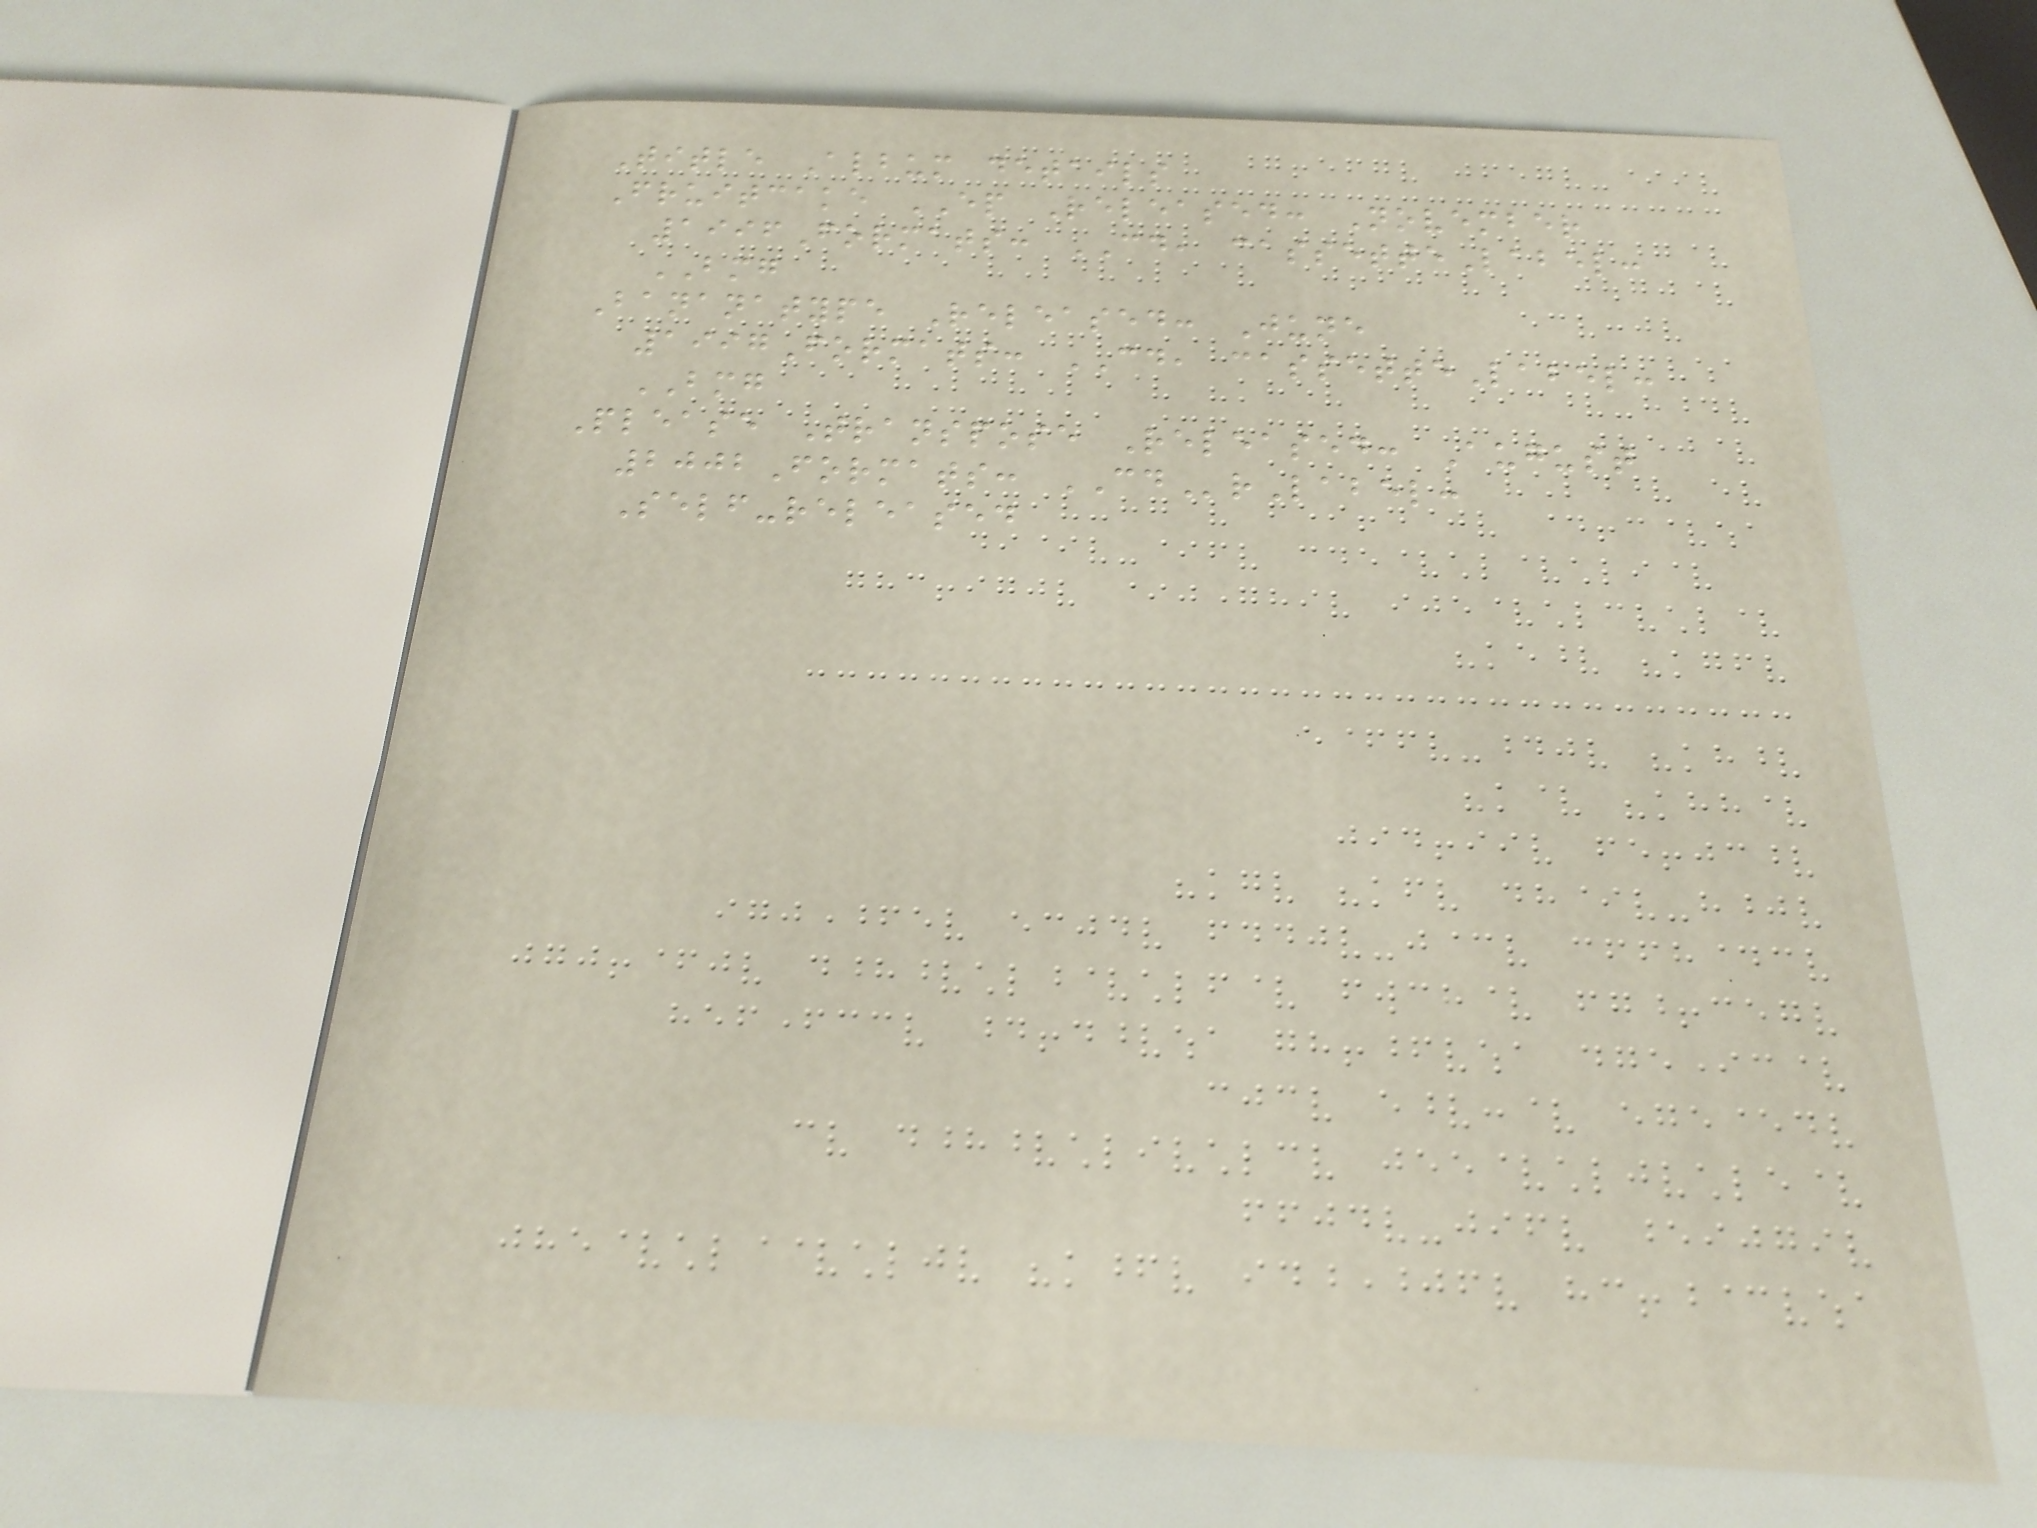Title Album details
Fruitcake EP Released: November
1996Formats: CD, cassetteLabel:
BMG
Bananatype Released: June
1997Formats: CD, cassetteLabel:
BMG
Please Transpose Released: August
2002Formats: CDrLabel:
Self-released
